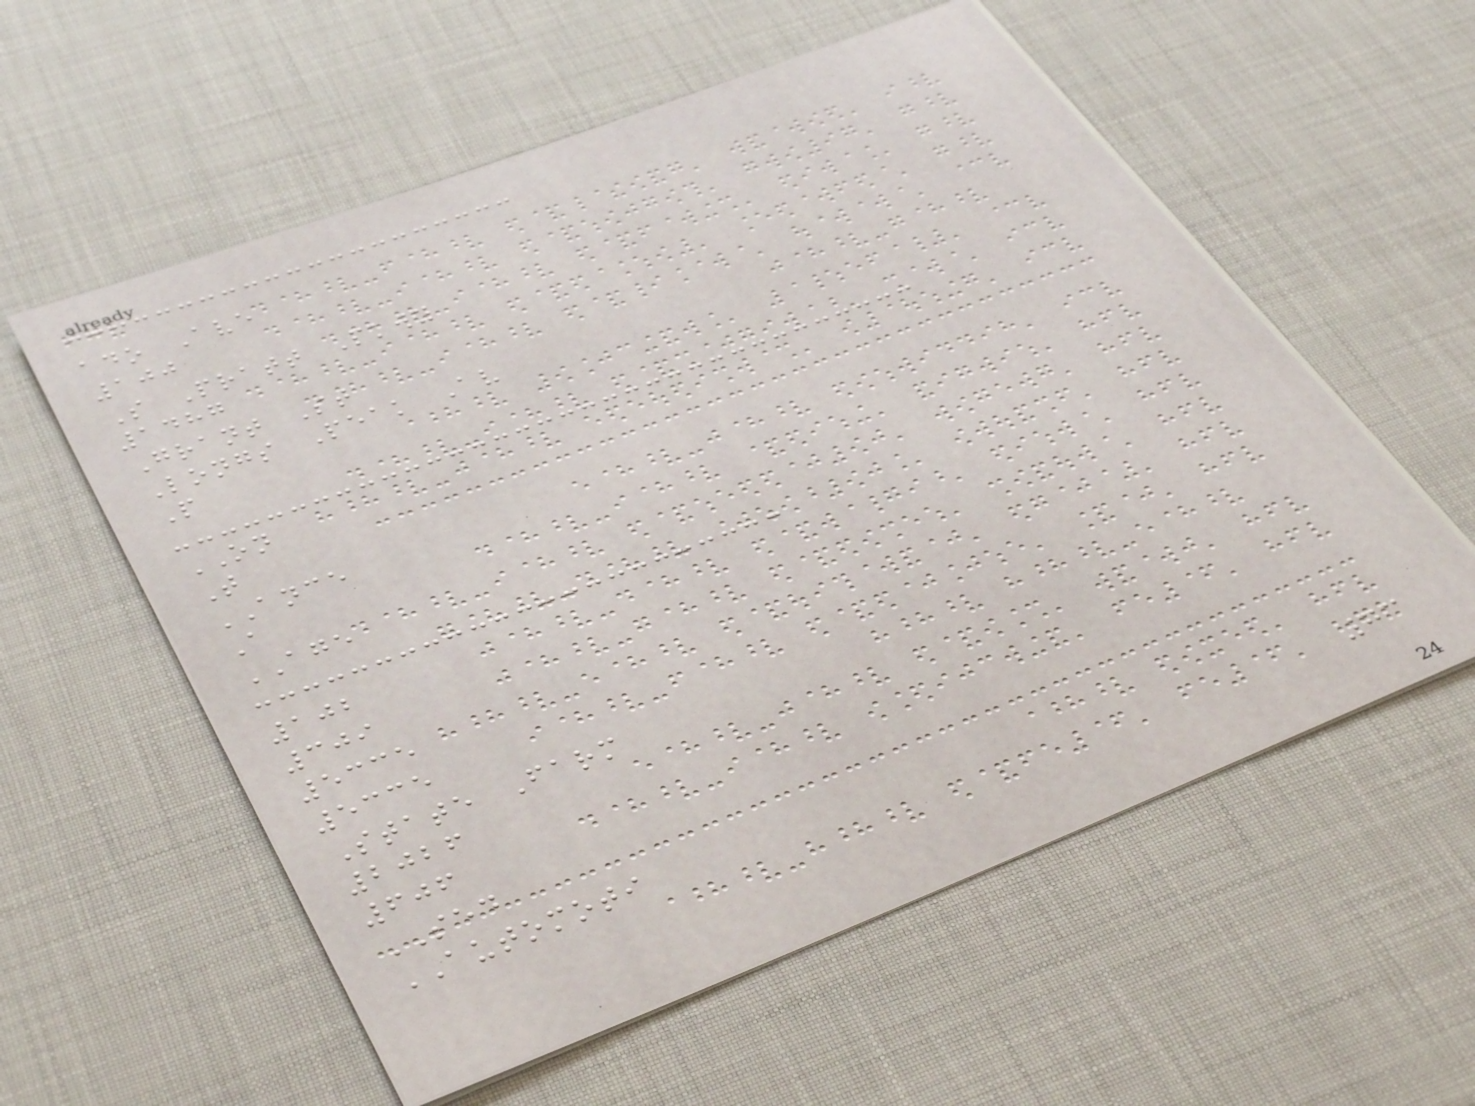ado Ave
100
S Pratt Pkwy
1487
Grant St
Longs Peak Av
P
ON
T
ANCE
A
AGE
102
309
5335
5335
State Farm
2026
606
SED
AUTOMOTI
73
